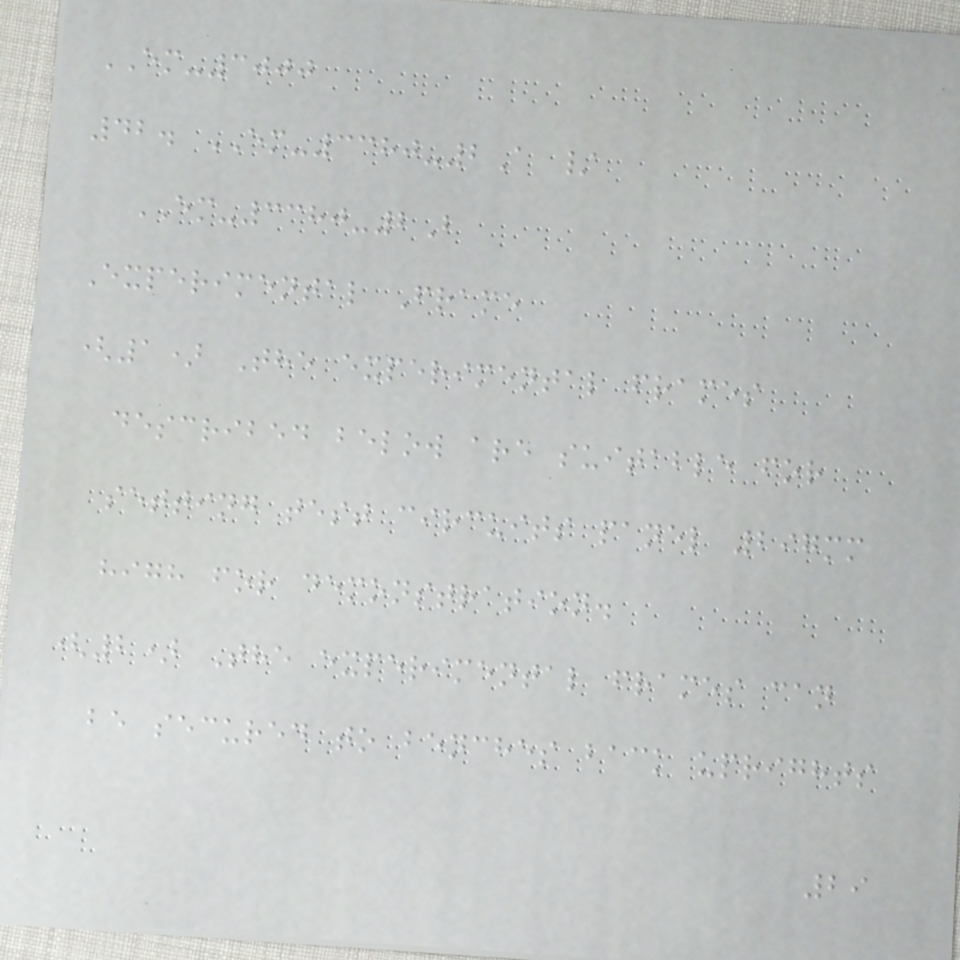EM-3000
42. EM-3380-2A /
EM-3380-2B
Experimental Frame
(1) The experimental frames
described below are suitable for
setting test circuits panel 297mm
high for demonstration.
(2) The experimental frames can
be secured to benches back uprights
29
